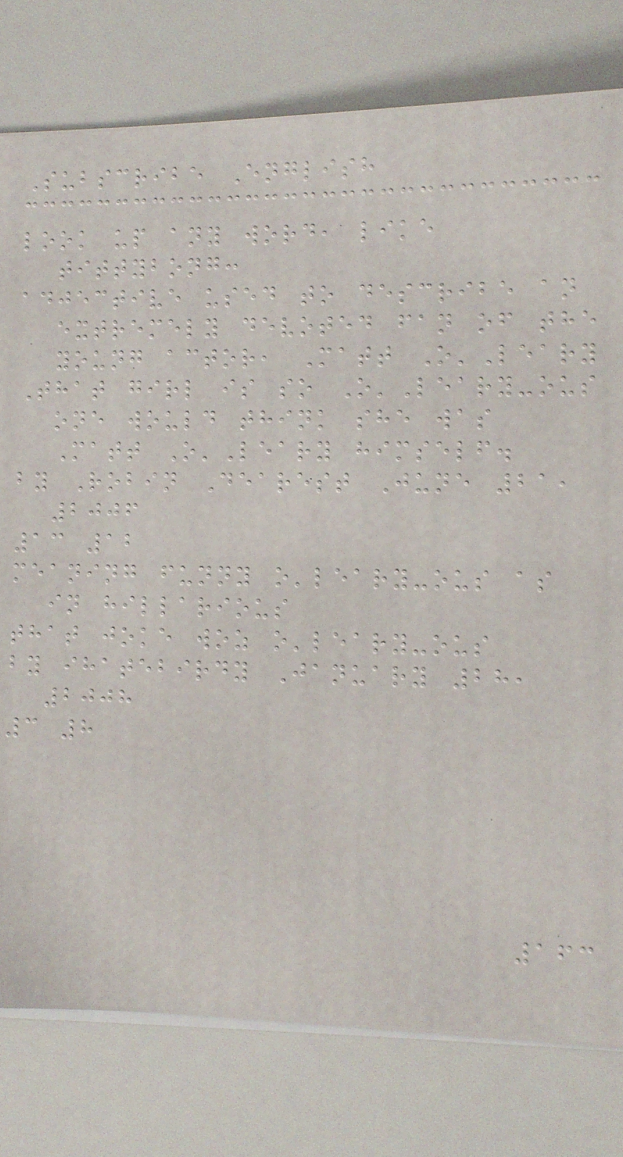Subscribe English
look up any word, like
tittybong:
adjective used to describe an
extremely devoted fan of the
young actor, Matt O'Leary
That girl is so O'Leary-ous
one would think she was
Matt O'Leary himself.
by Robin Dearest June 21,
2006
13 12
meaning funny o'leary-ous as
in hillarious
that joke woz o'leary-ous
by ihatebirdy January 28,
2008
3 8
163
